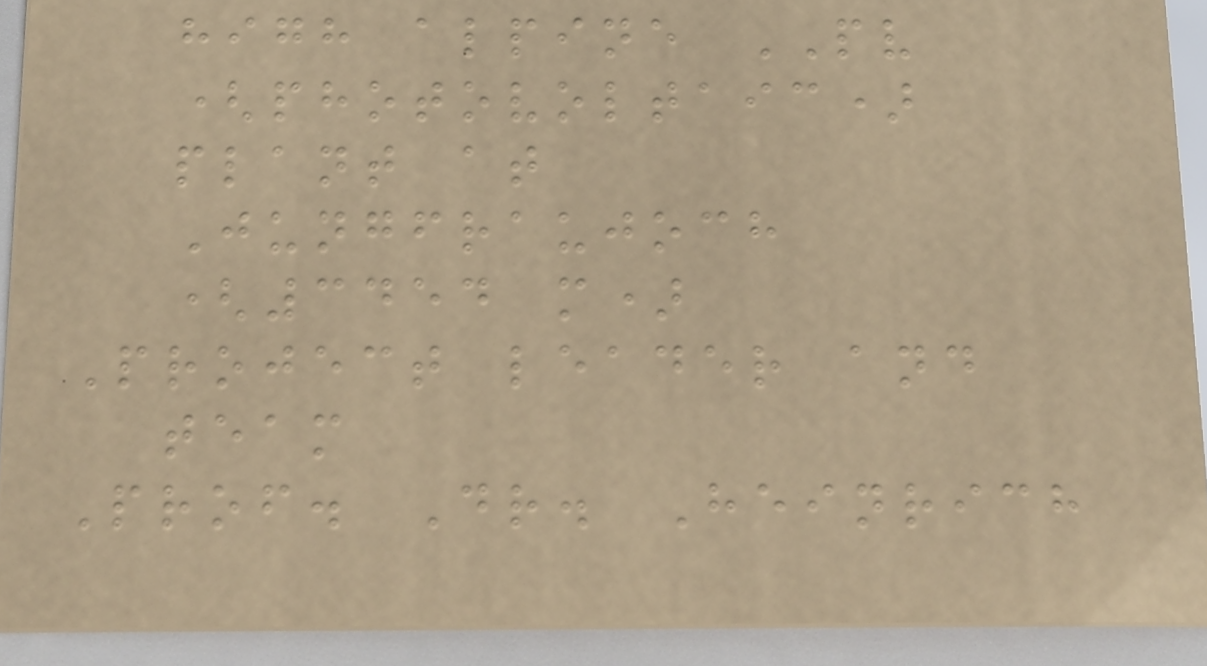high alpine PV
(photovoltaic)
plant at
Jungfraujoch
(3454 m)
Project leader and
team
Prof. Dr. Heinrich
